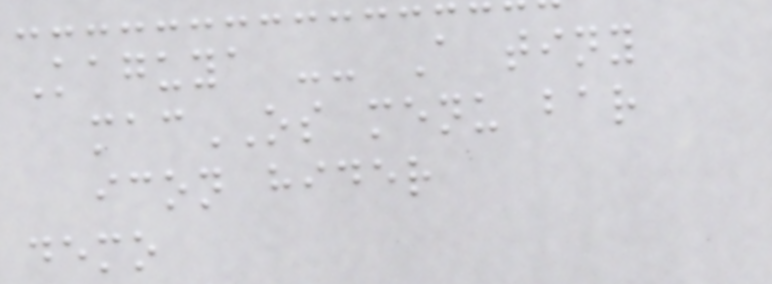Kaguya -- A tiny
macOS menu bar
icon hider
demo
